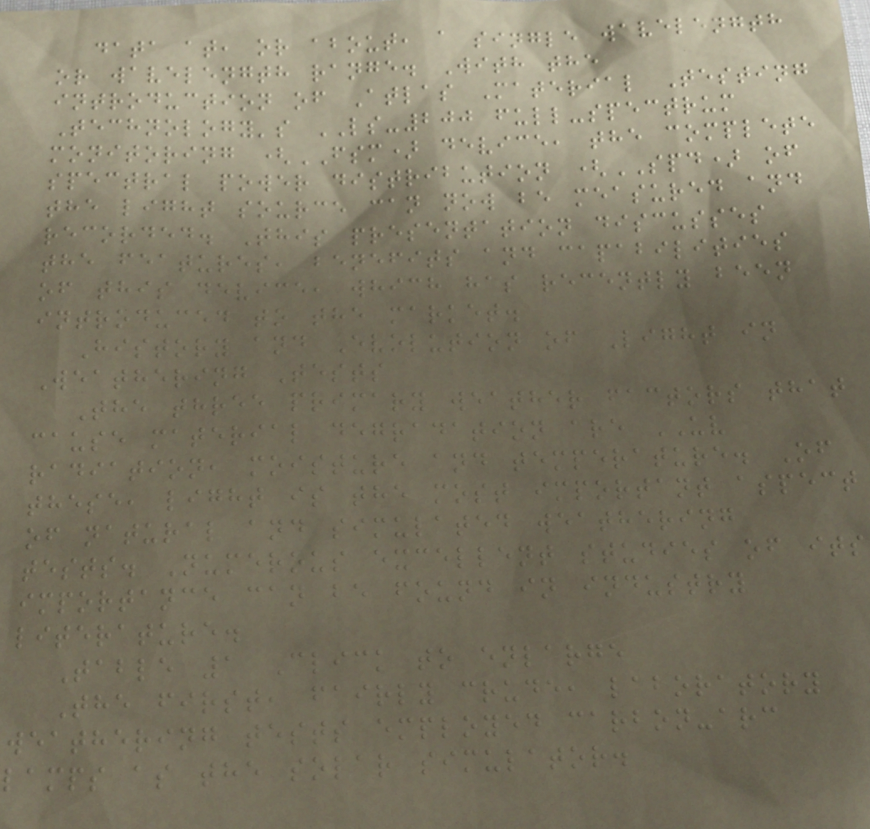data at, or about, a single wavelength
or wavelength range. With the
introduction of Atlas Material Testing
Technology's LS-200 full-spectrum
monitoring (FSM) device, the complete
spectral power distribution (SPD) of
the light source can now be measured and
recorded. This presentation discusses
the features, benefits and capabilities
of this device, which has recently been
introduced to the market.
History and Evolution of Light in
Weathering Tests
The three primary weather factors that
cause material degradation are UV
radiation, moisture and temperature. Of
these, light is the most important aspect
of natural and simulated weathering
tests. Numerous excellent studies of its
importance can be found in industry
literature.
Table 1 Click to enlarge
The first, fairly crude, laboratory
weathering tests employed carbon-arc
lamps as the solar simulator.
